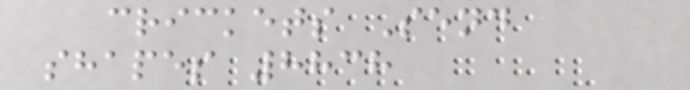crickets Send
shapes 8838
